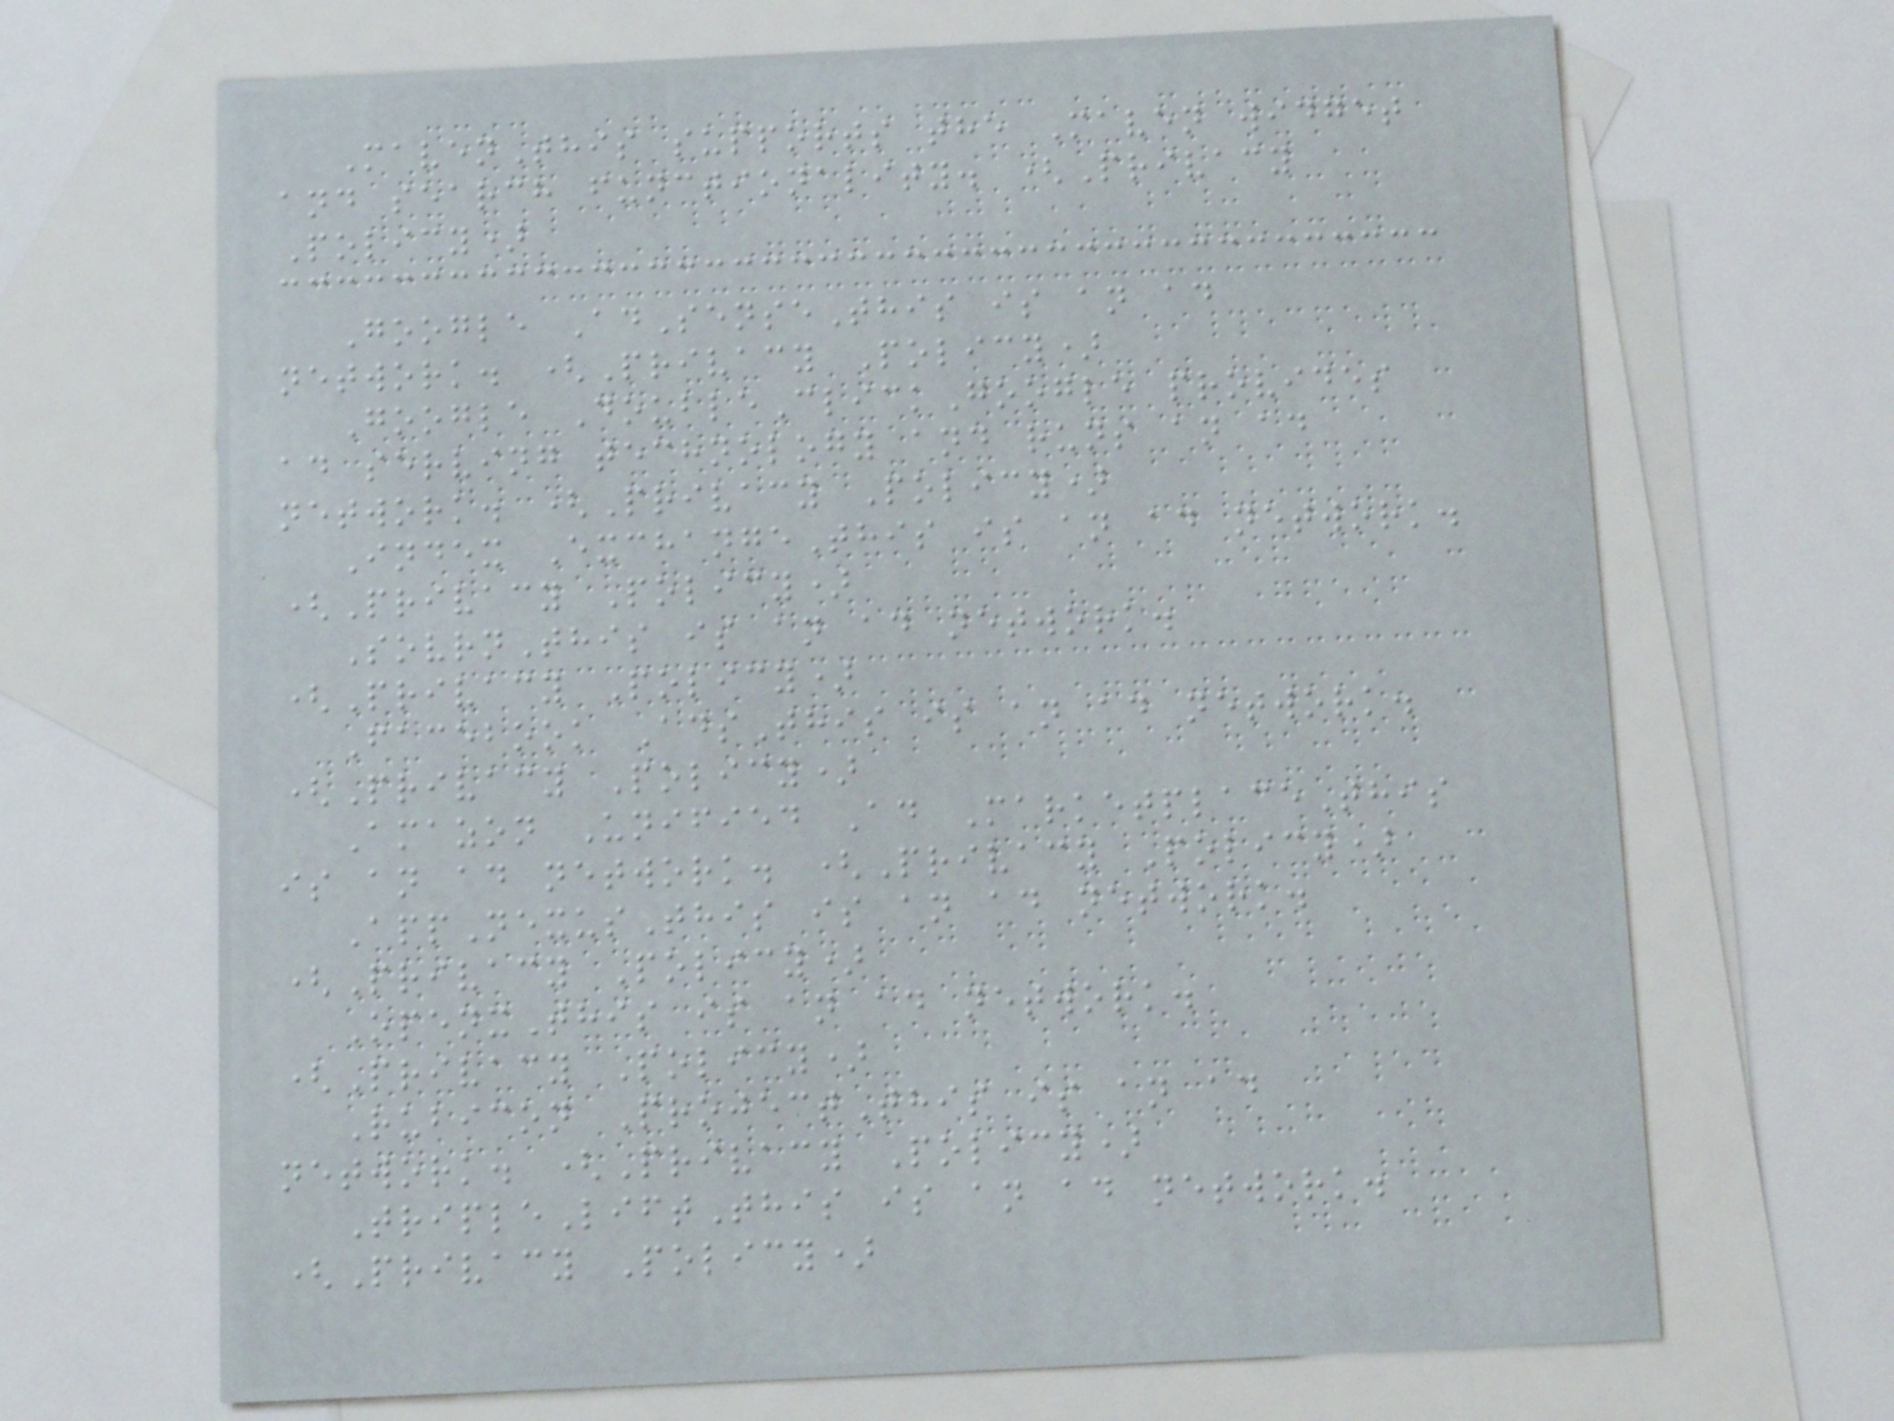MavenThis supports the Maven widget
and search functionality. (Privacy
Policy)
Google AdSenseThis is an ad
network. (Privacy Policy)
Google DoubleClickGoogle provides
ad serving technology and runs an ad
network. (Privacy Policy)
Index ExchangeThis is an ad network.
(Privacy Policy)
SovrnThis is an ad network.
(Privacy Policy)
Facebook AdsThis is an ad network.
(Privacy Policy)
Amazon Unified Ad MarketplaceThis
is an ad network. (Privacy Policy)
AppNexusThis is an ad network.
(Privacy Policy)
OpenxThis is an ad network.
(Privacy Policy)
Rubicon ProjectThis is an ad
network. (Privacy Policy)
TripleLiftThis is an ad network.
(Privacy Policy)
